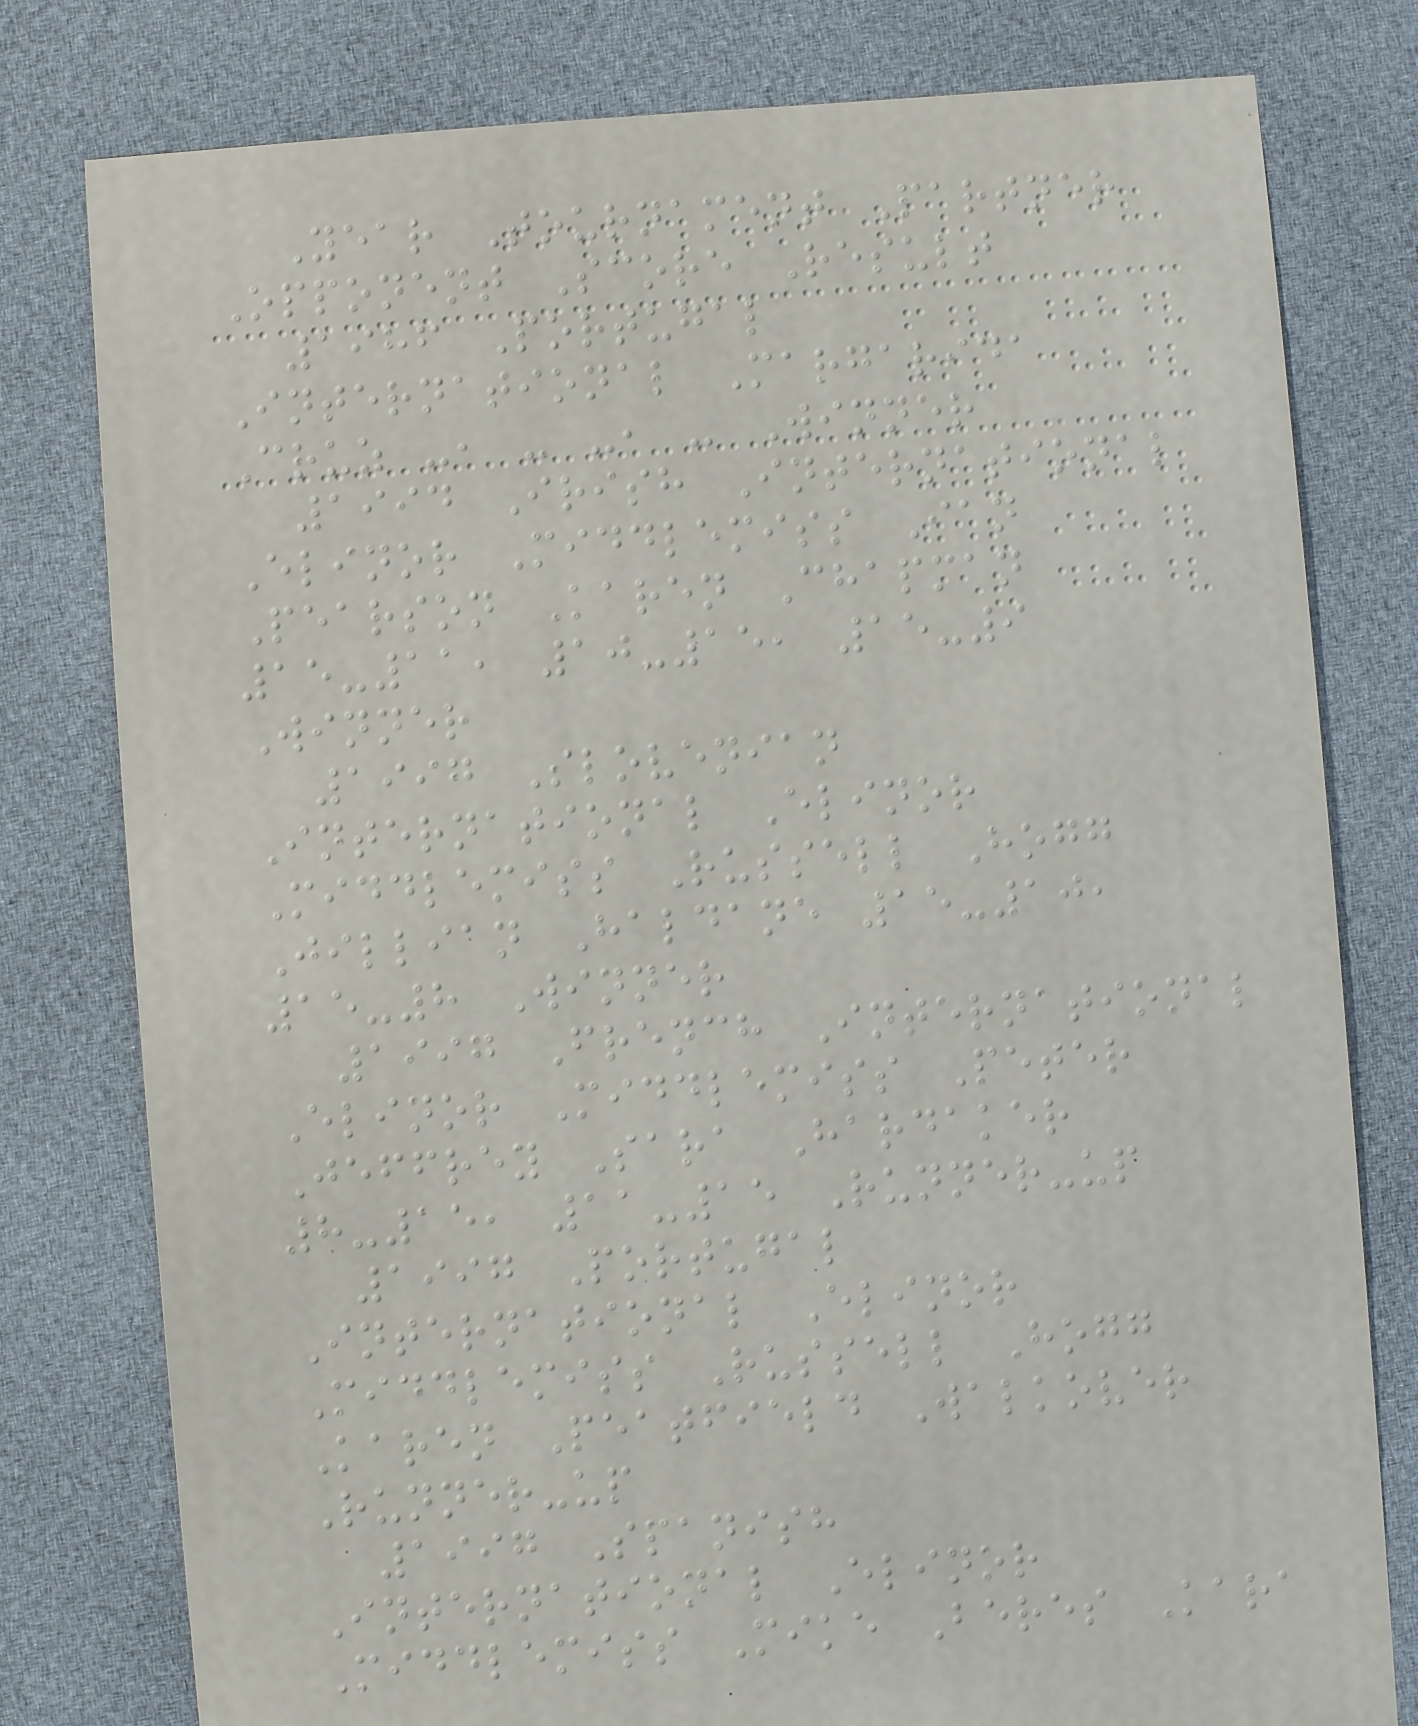Year Tournament Partner
Opponent Score Result
1986 Portugal
International Margarida
Cruz -, - -, - Winner
1994 Irish International
Elinor Middlemiss Ian
Pearson Karen Chapman
15-11, 10-15, 15-9
Winner
1997 Slovenian
International Elinor
Middlemiss Russell Hogg
Jillian Haldane 15-10,
15-8 Winner
1997 French International
Elinor Middlemiss Peter
Jeffrey Sara Hardaker
8-15, 11-15 Runner-up
1997 Portugal
International Elinor
Middlemiss Russell Hogg
Karen Peatfield Walkover
Runner-up
1997 Spanish
International Elinor
Middlemiss Mike Beres Kara
